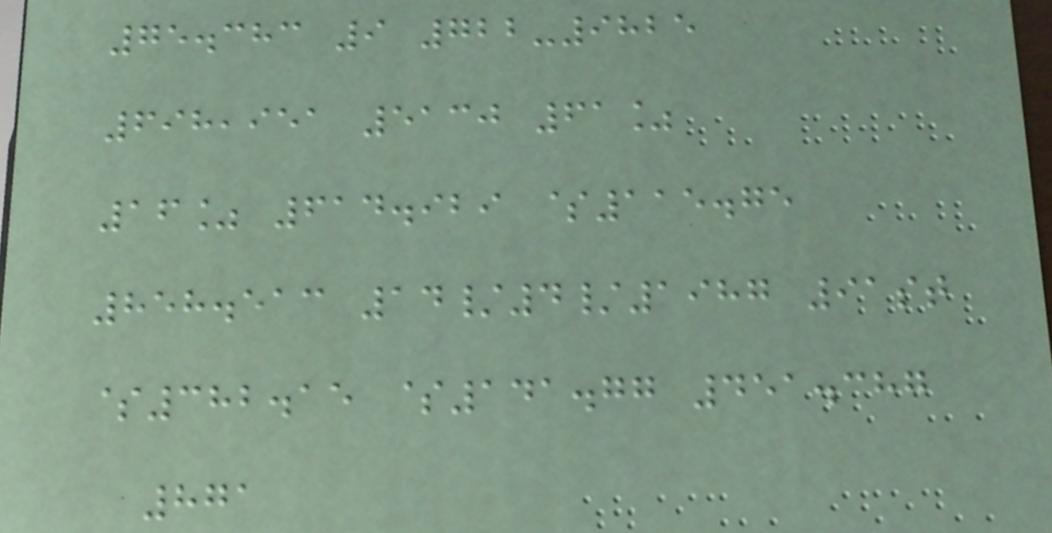75.383 9 722-9825
698,951 5130 61%
16% 614.929 $115.75
858.513 14/4/1987 91st
$382.15 $141.77 451.387
871
